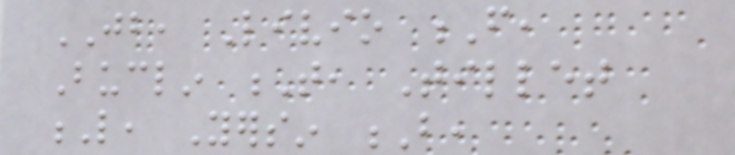JB, Livio F,
Buclin T, Tillet
L, Yersin B,
